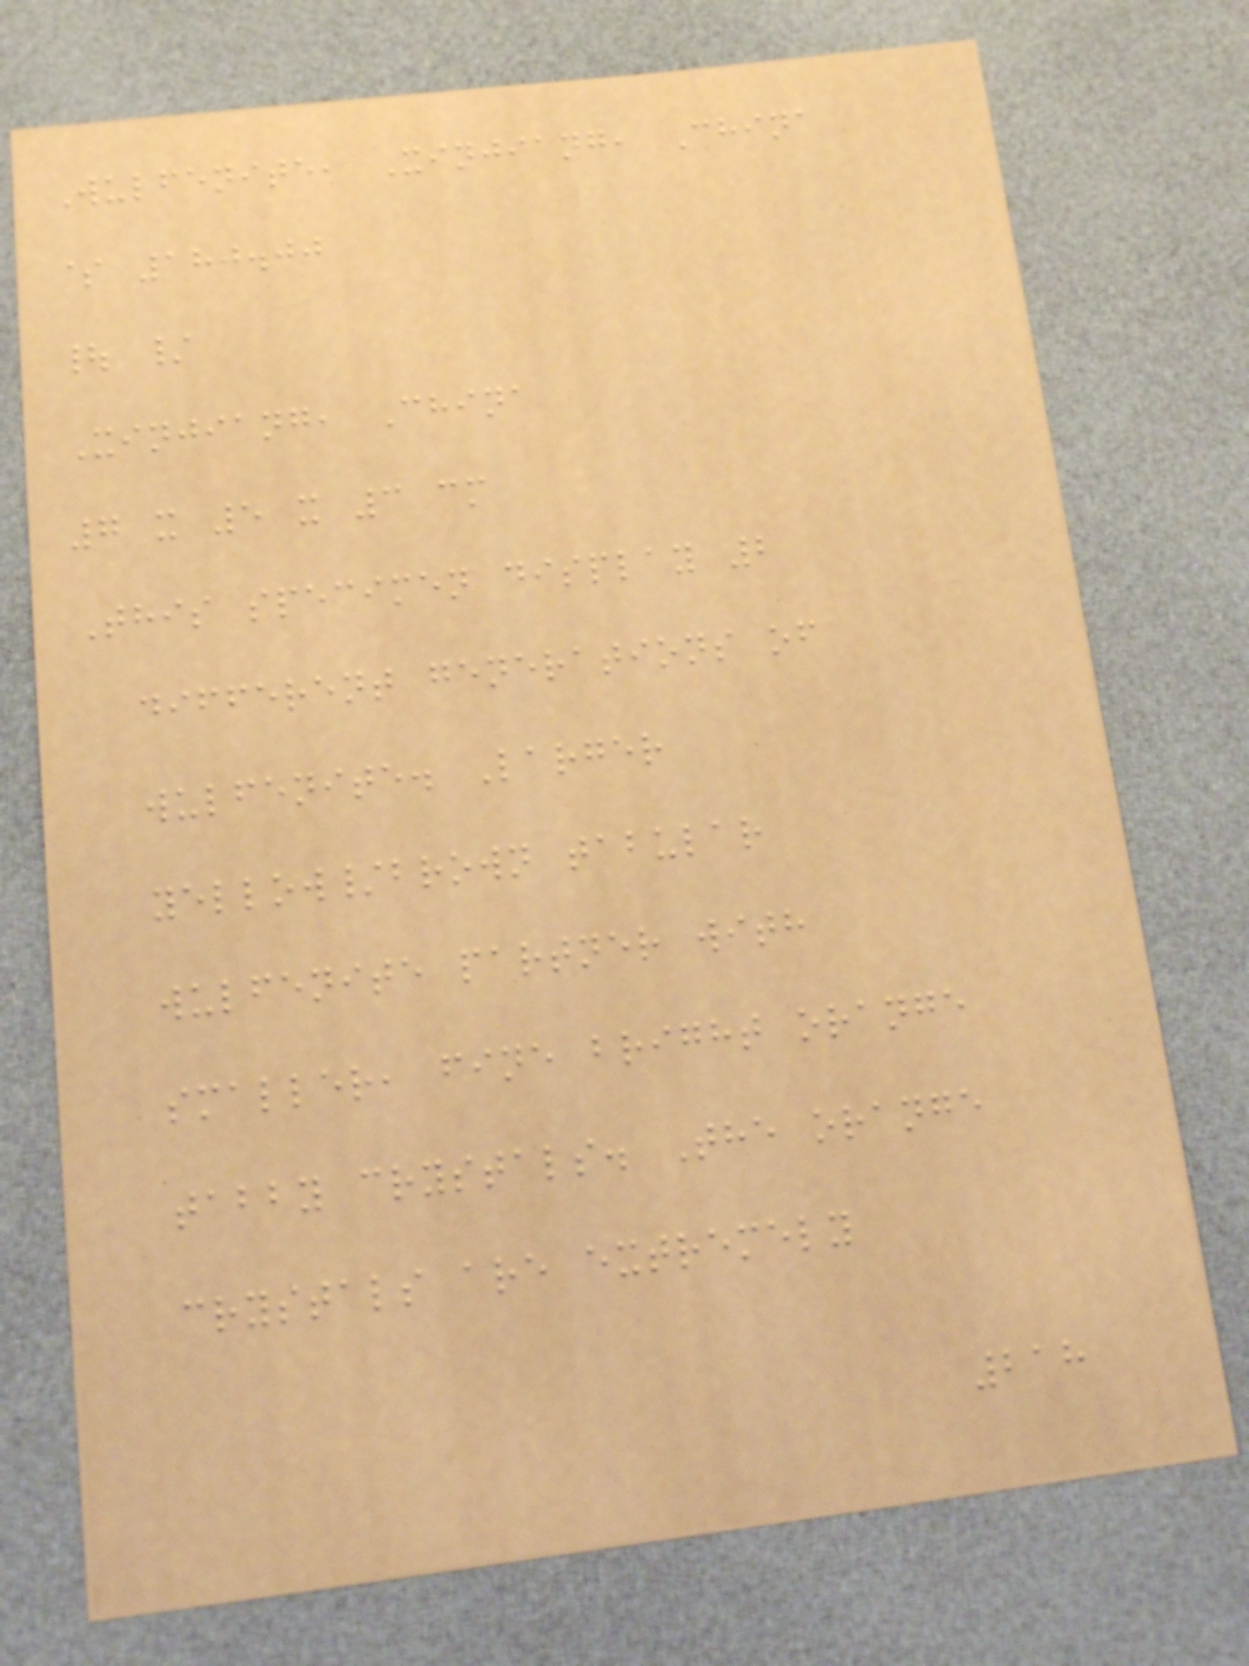Wulfenite, Xinjiang, China
$ 180.00
| /
Xinjiang, China
7 x 5 x 3 cm
This specimen display 2
different generations of
wulfenite. Larger
yellow/brown tabular
wulfenite partner with
smaller, fine bright orange
tabby crystals. The orange
crystals are extremely
218
